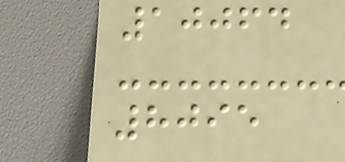10064
8095
